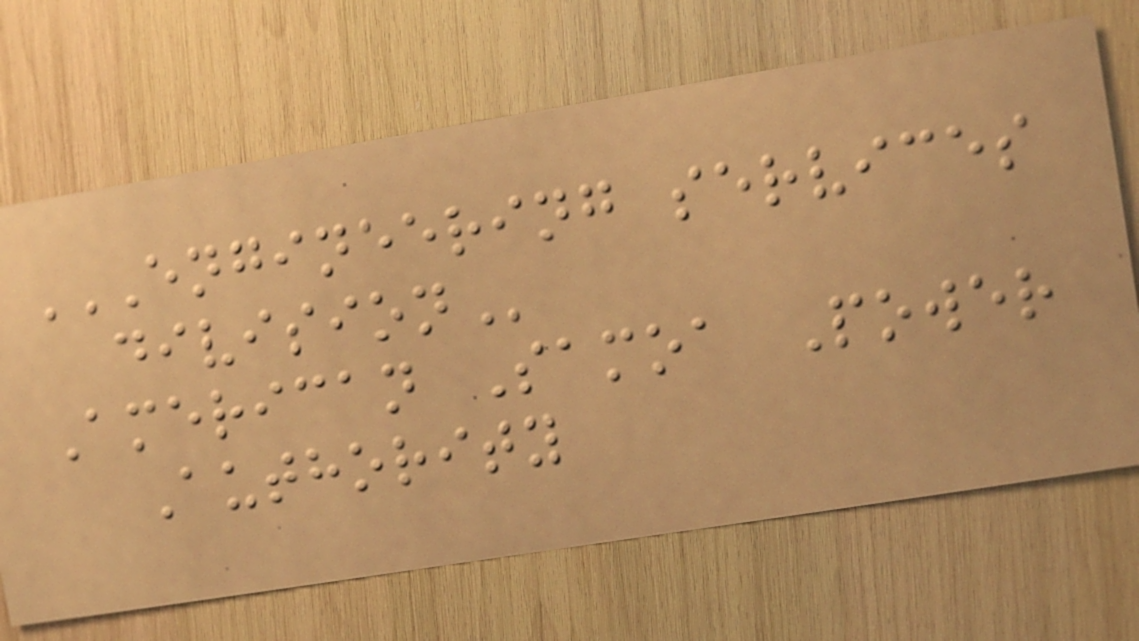ENGINEERING SERVICES
DIVISION
American Samoa Power
Authority
